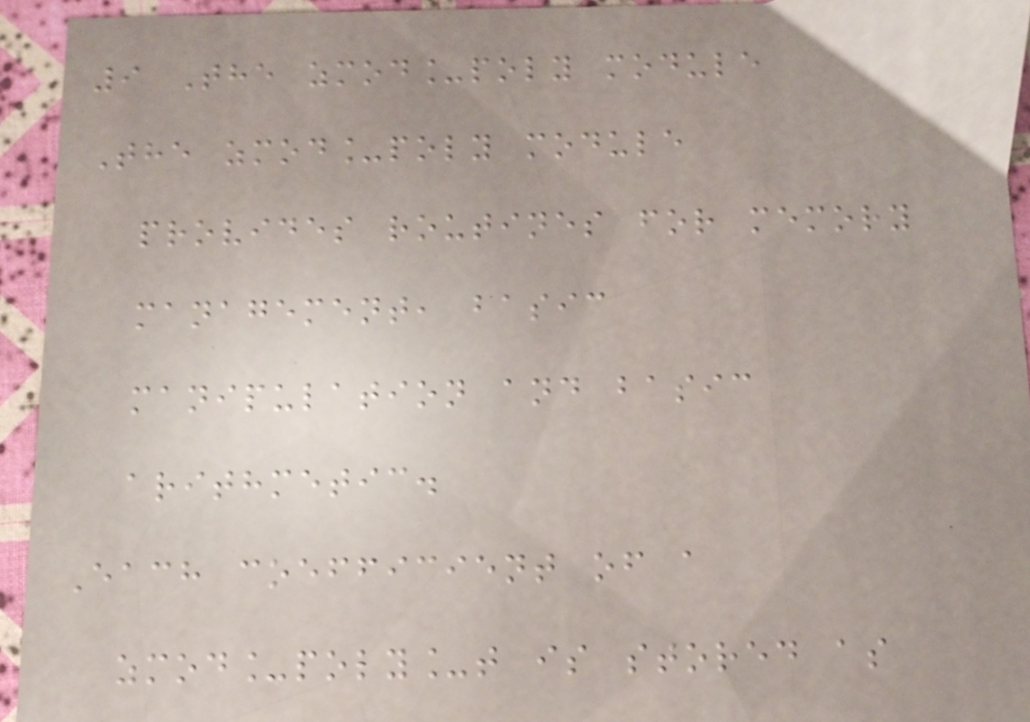9 The zmod_poly module
The zmod_poly module
provides routines for memory
management, basic
manipulation and basic
arithmetic.
Each coefficient of a
zmod_poly_t is stored as
